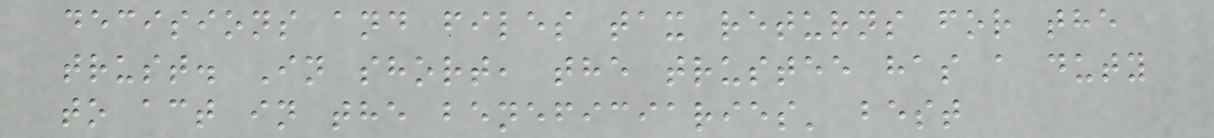decisions and files tax returns for the
trust. In short, the trustee has a duty
to act in the beneficiaries' best
